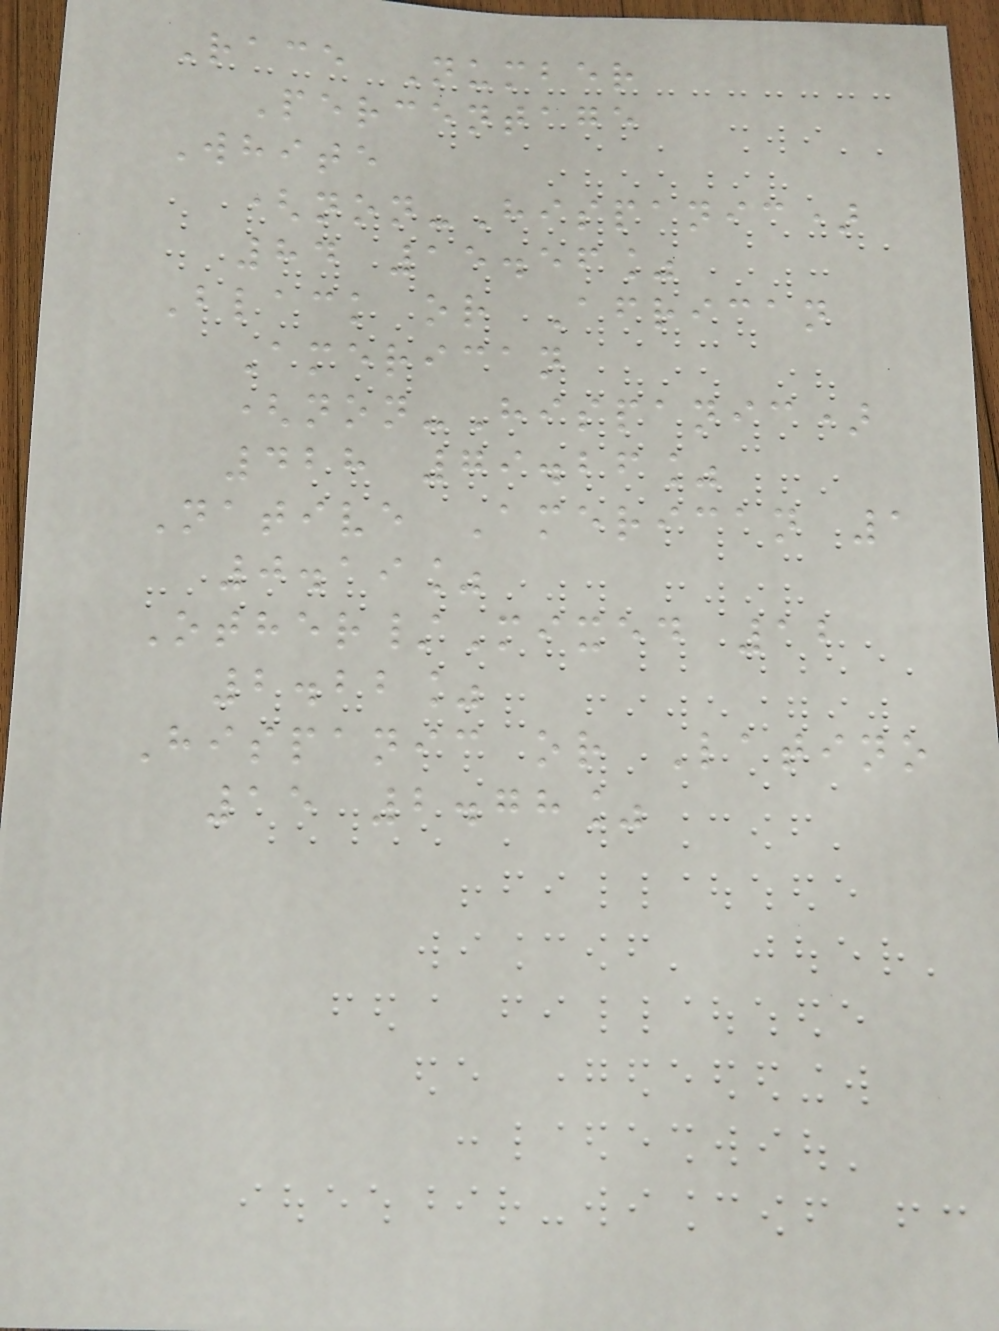Race Number
Percentage
White
(non-Hispanic)
84 15.56%
Black or African
American
(non-Hispanic)
428 79.26%
Native American 1
0.19%
Other/Mixed 12
2.22%
Hispanic or Latino
15 2.78%
